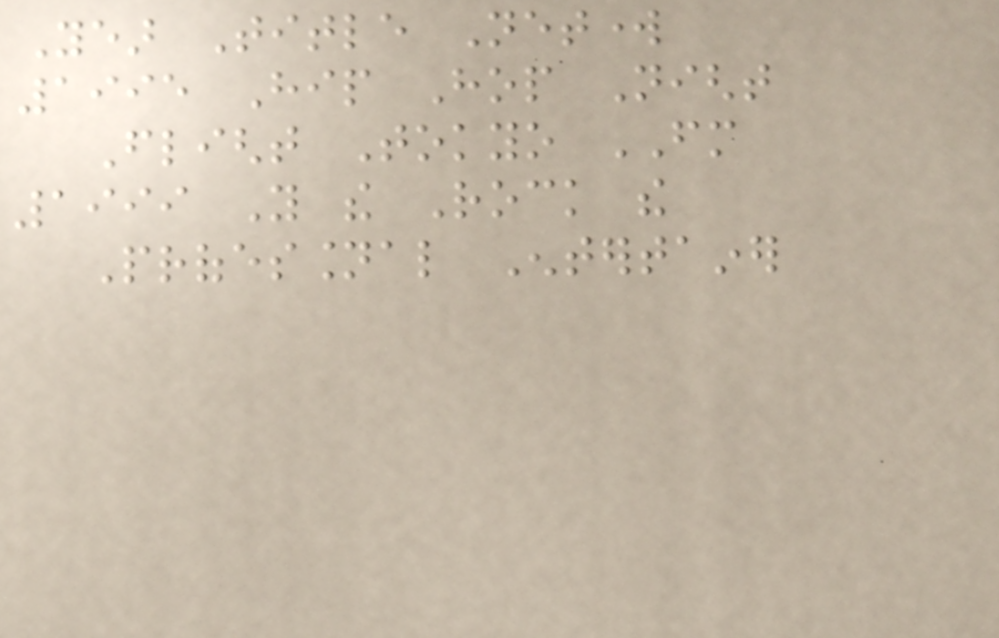Year Title Network
1995 Hip Hop Night
Flight Tokyo FM
1999 You the Rock the
Professional Entertainer
